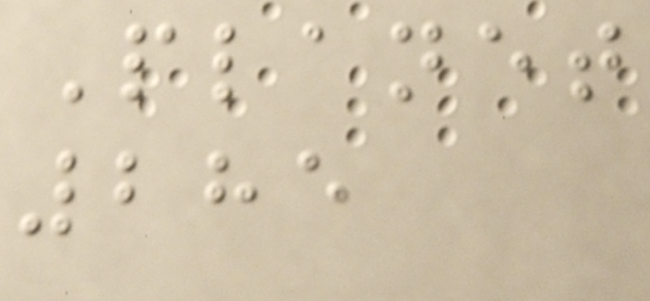Planet
285
